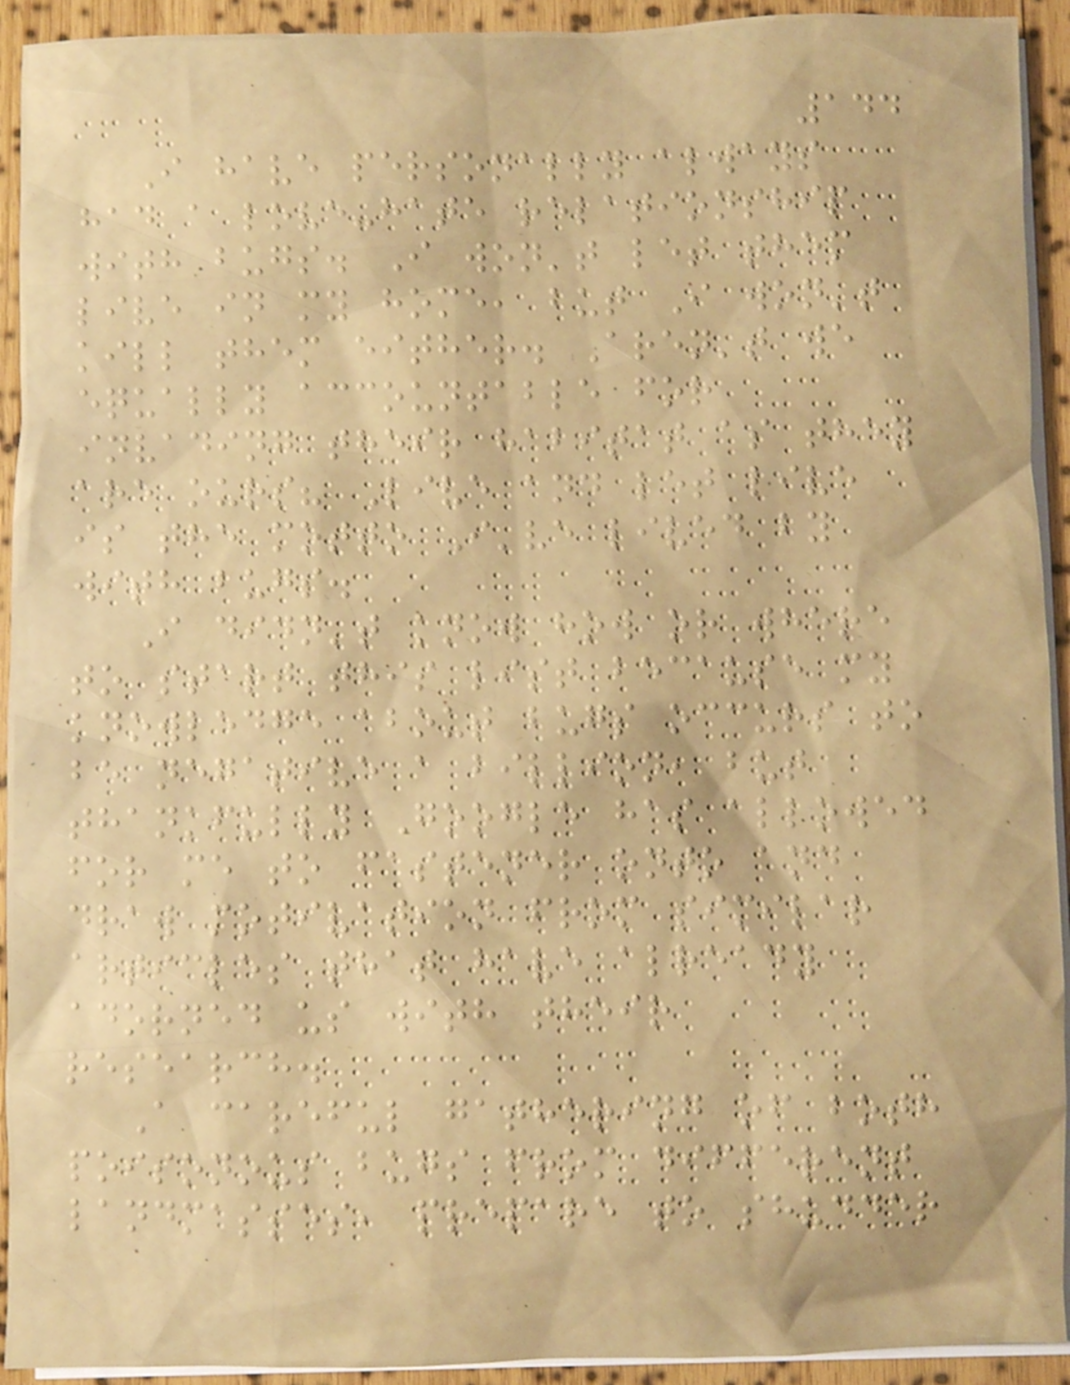144
I have personally always
had a love-hate relationship
with bugs. I won't let them
live in my home, but I won't
kill them either. Aren't we
equally accountable for
invading their habitat as they
are ours? Live and let live
is the motto I've lived by
with bugs.
I didn't know how or where
to start this list because my
knowledge about bugs occurs to
be negative a billion, but
thankfully Google has allowed
for me to fastener onto and
draw motivation from similar
articles that have already
adorned us with their
research.
A careful gathering of both
poisonous bugs from different
landmasses, prepare to shudder
